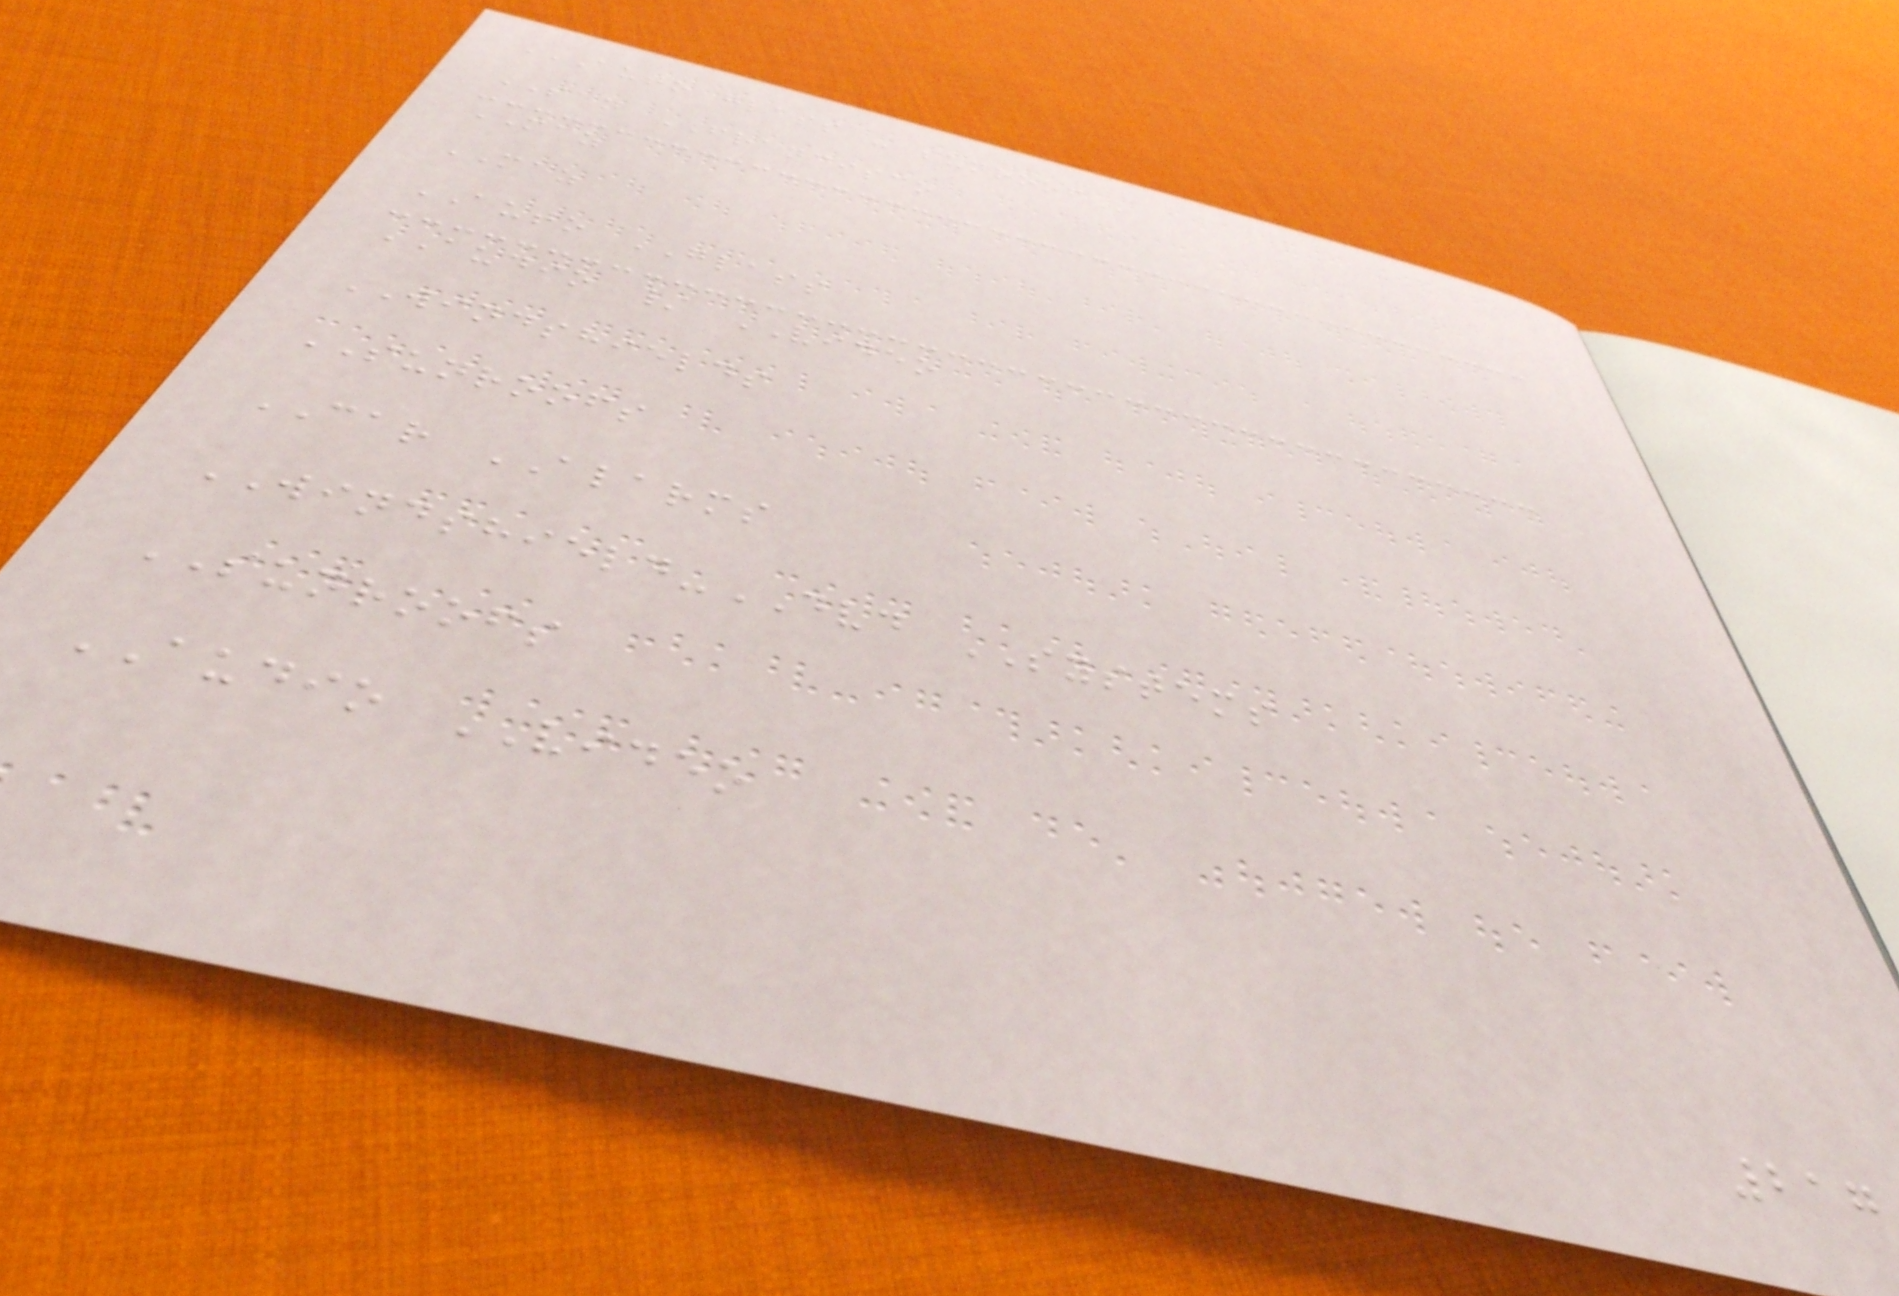AUTO GLASS - SUNROOF
SAN FRANCISCO
MAZ
MAZ
AUTO GLASS
AUDIO / VIDEO
WINDSHIELDS
SUNROOFS
CAR ALARMS
WINDSHIELD-DVD SYSTEMS
SUNROOFS
AUDIO VIDEO
217
